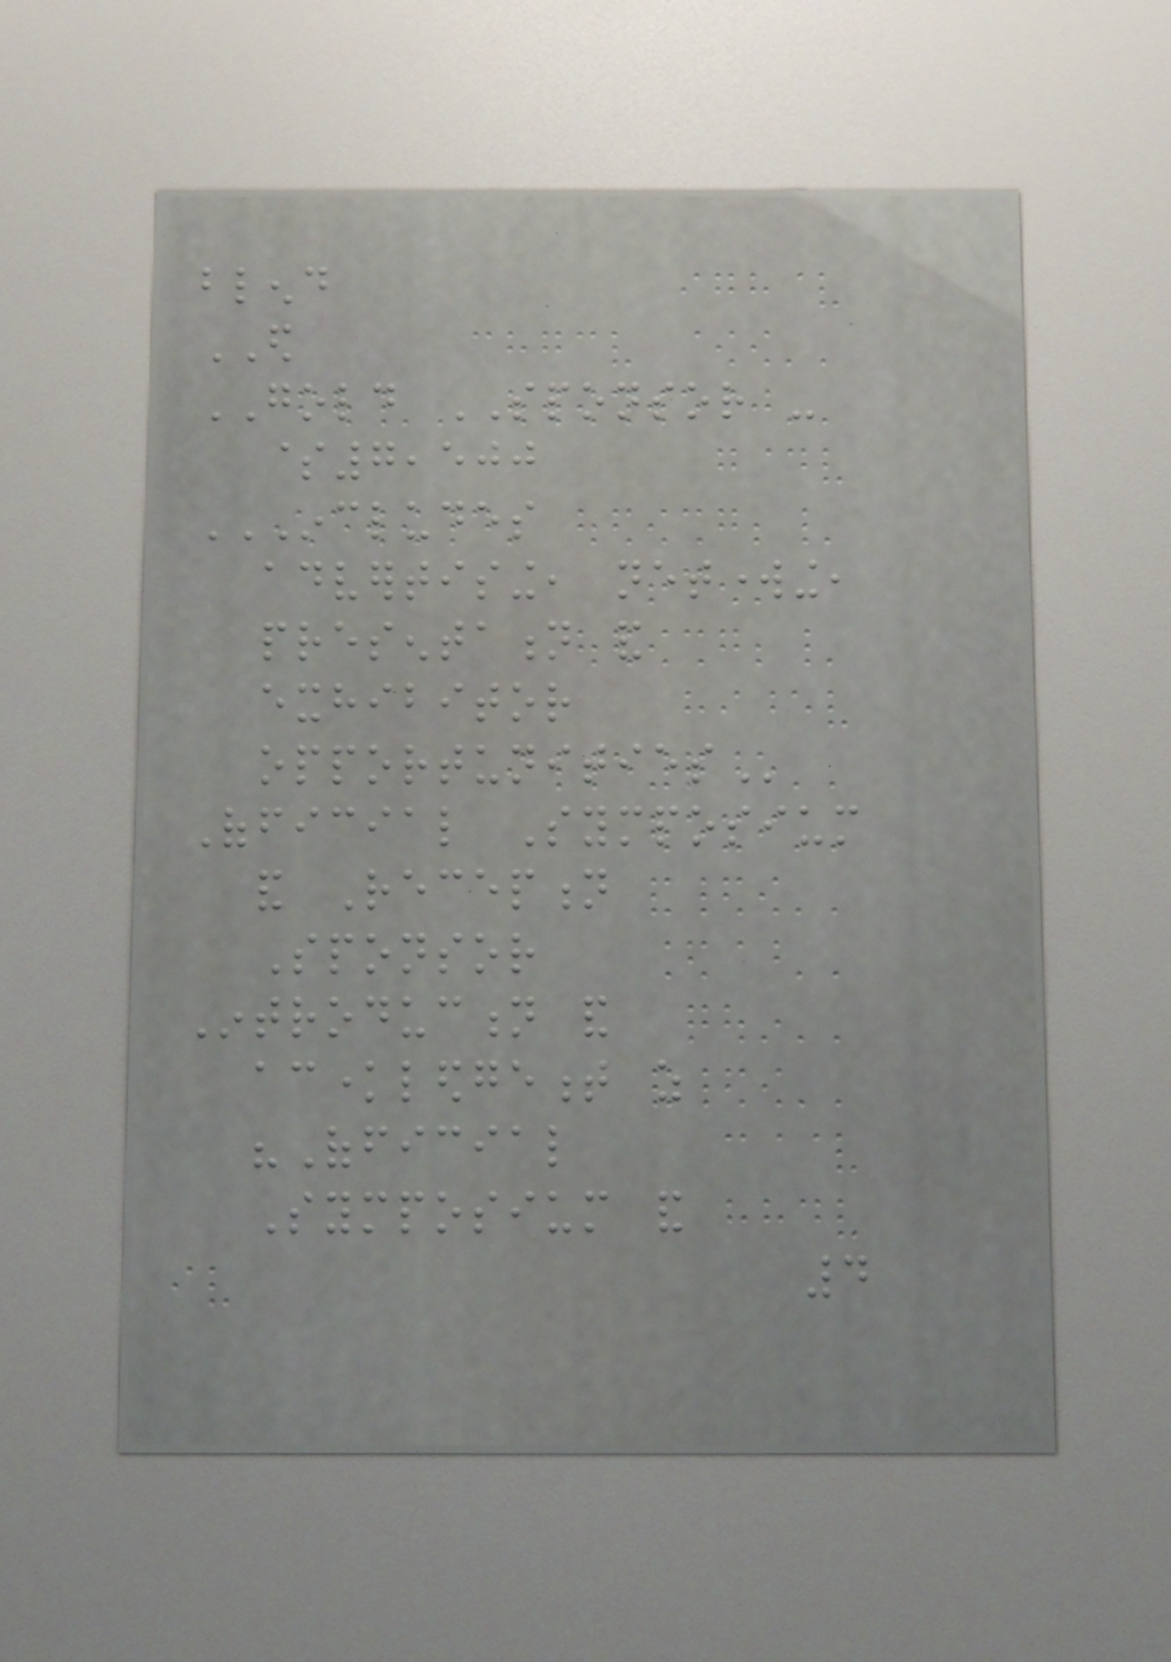blend
ED
GOLD SPONSOR -
$7,500
INCLUDES
ADVERTISING, NETWORKING,
PRESENTATION AND
EXHIBITOR
OPPORTUNITIES
Official Symposium
and Reception
Sponsor
Introduction and
acknowledgement as
"Official
Symposium and
4
